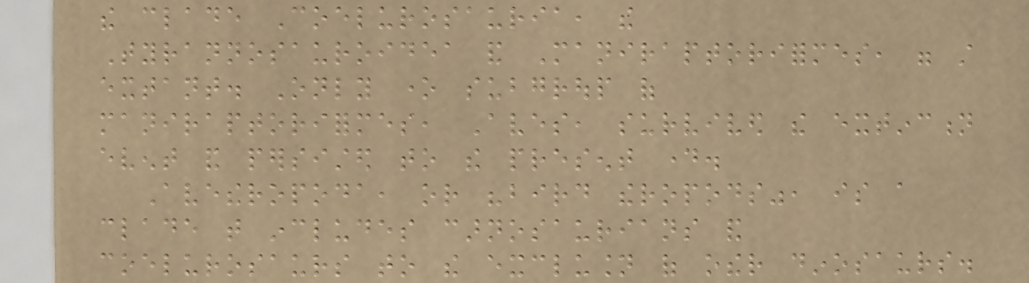the clade Coelurosauria, the
Tyrannosauroidea and Maniraptoriformes, were still
extant. Only one subgroup of
maniraptoriformes, Aves, survived the extinction
event and persisted to the present day.
Avetheropoda, or "bird theropods", is a
clade that includes carnosaurians and
coelurosaurs to the exclusion of other dinosaurs.
